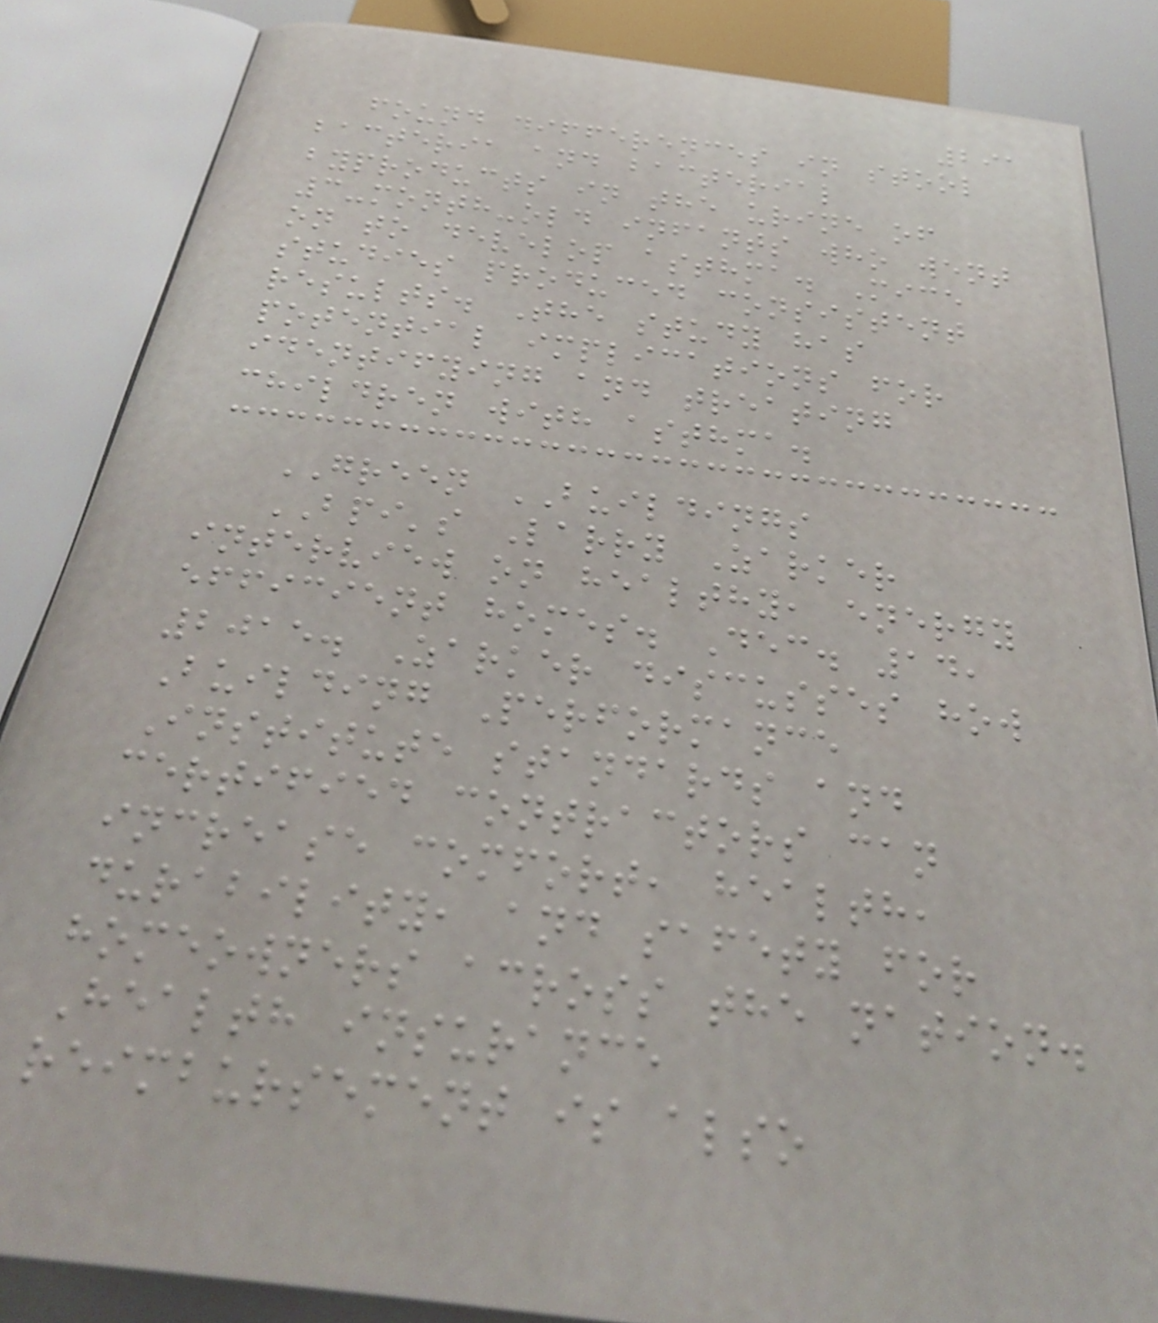291
found differences in stool
bacteria and bacterial
byproducts in the urine of
3-month-old infants who went
on to develop asthma. Mice
studies produced consistent
results. The study has
potential implications for
identifying and treating
children with asthma.
GREEN BUILDINGS
BPI's Larry Zarker
interview on healthy, energy
efficient homes. Dec. 14,
2015. Zarker discusses how
Building Performance
Institute standards and
certified contractors can
increase comfort, health,
durability, and safety for
homeowners across the nation.
Health insurance
reimbursement is also
